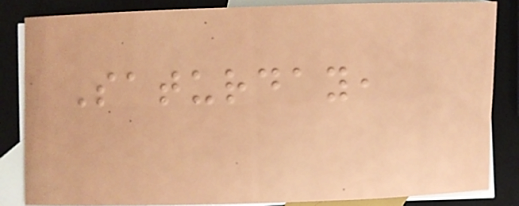Saturday,
